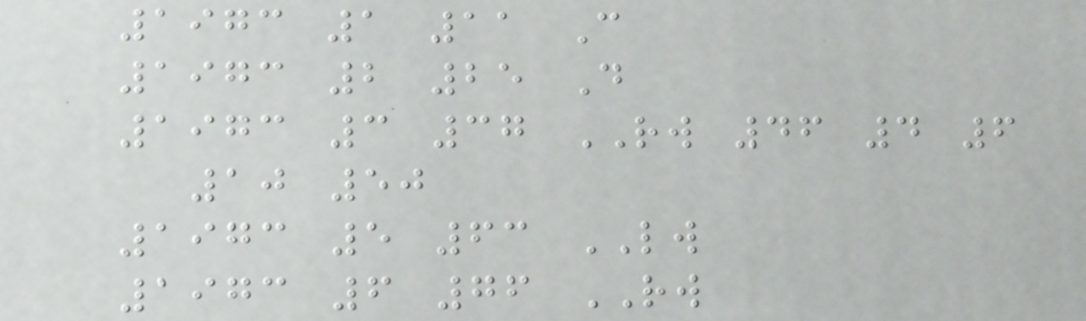1973 1 11 C
1973 2 25 D
1973 3 37 RW 46 4 6
10 50
1973 5 63 LW
1973 6 76 RW
